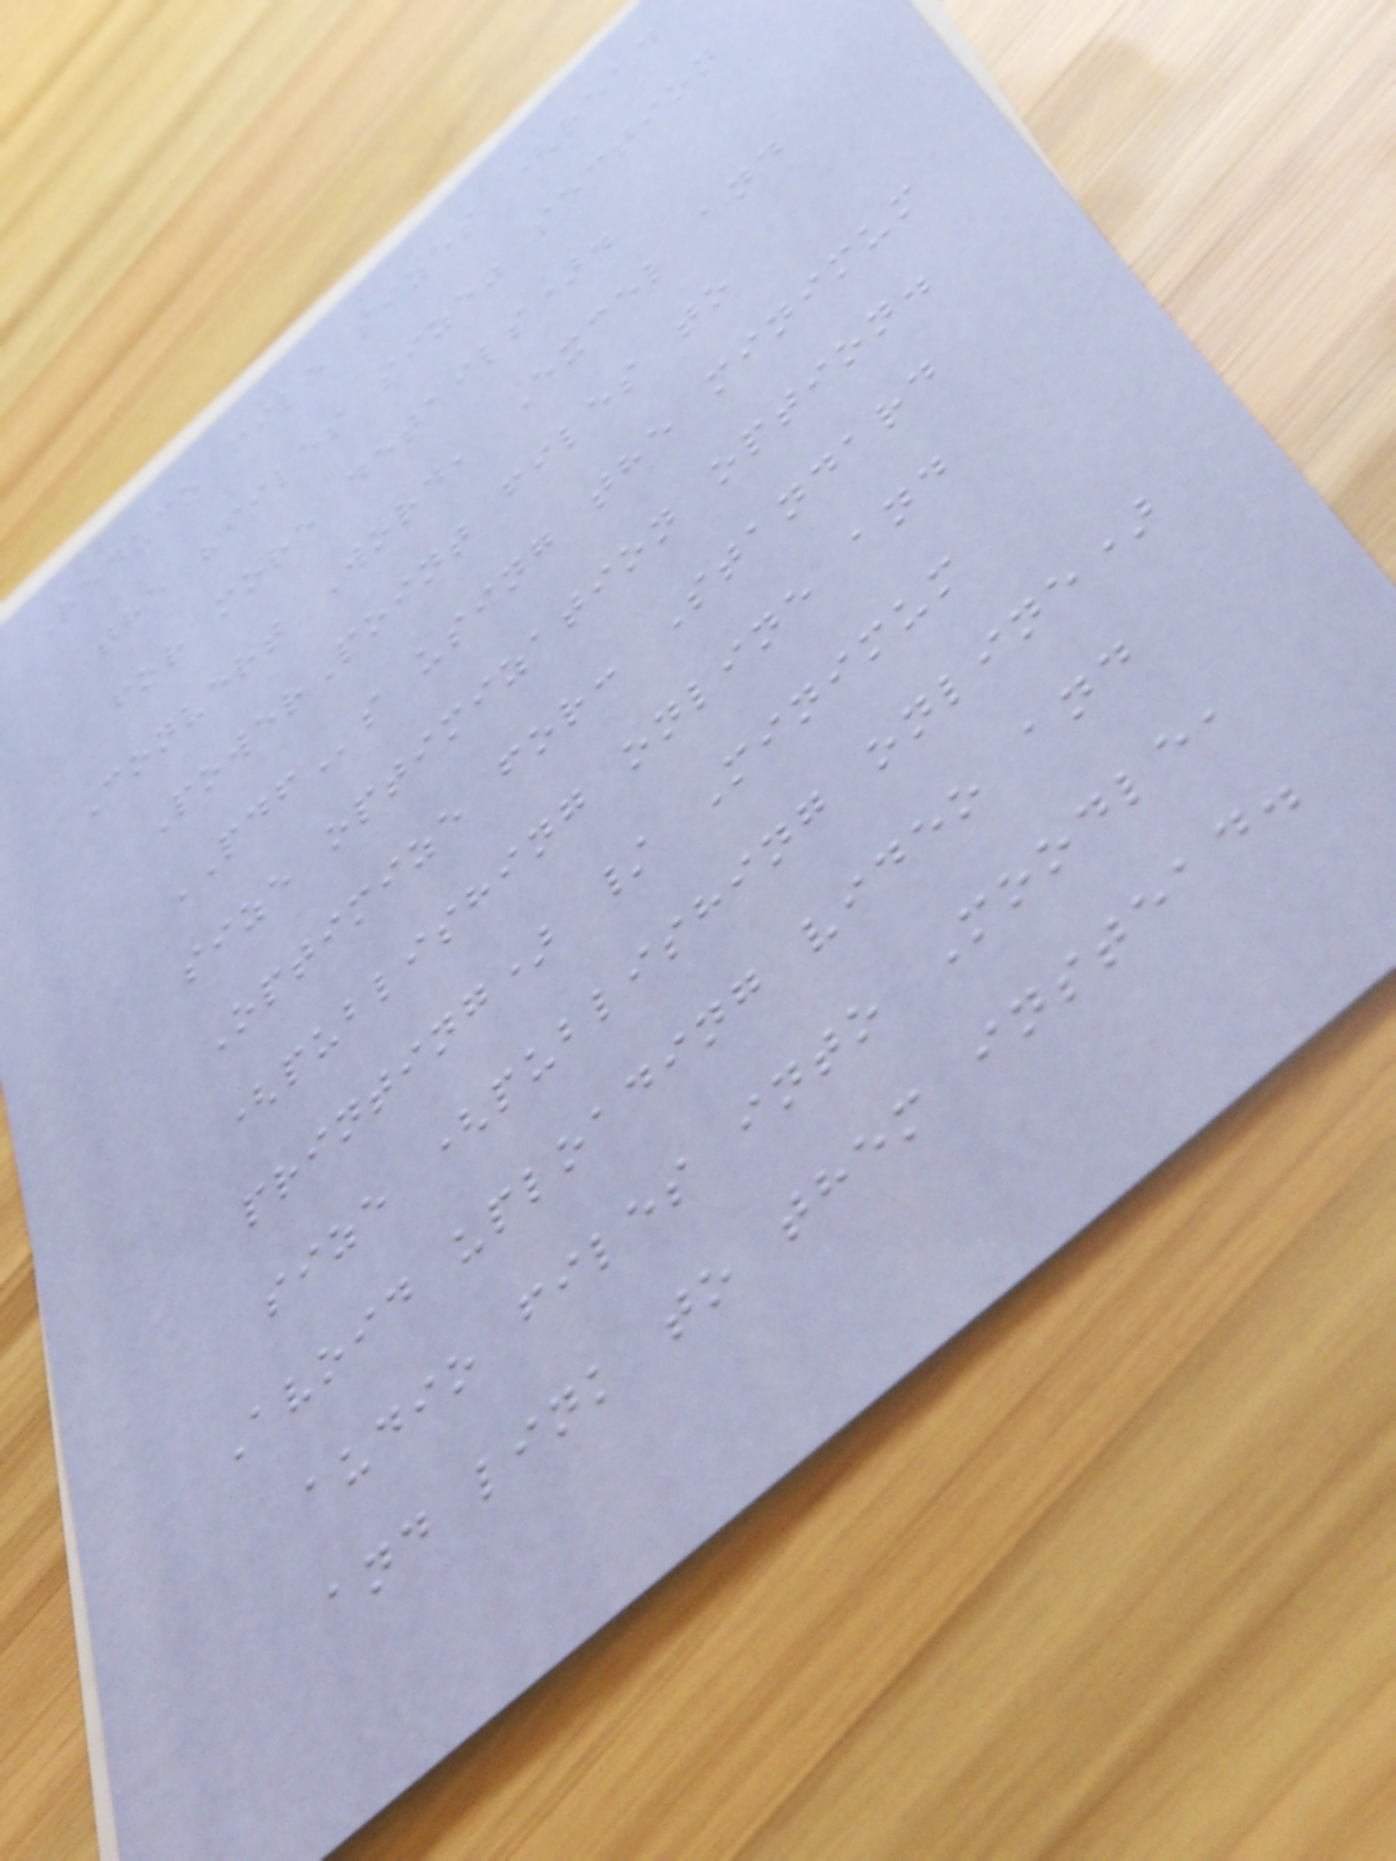Reduce file sizes (read
the "files size" section
for more details).
Convert Word, Excel and
PowerPoint files to
PDFs using the minimum
size optimization option.
Optimize for: Standard
(publishing online and
printing) / Minimum
size (publishing online)
Avoid uploading video and
audio files into Moodle,
and link to them instead.
